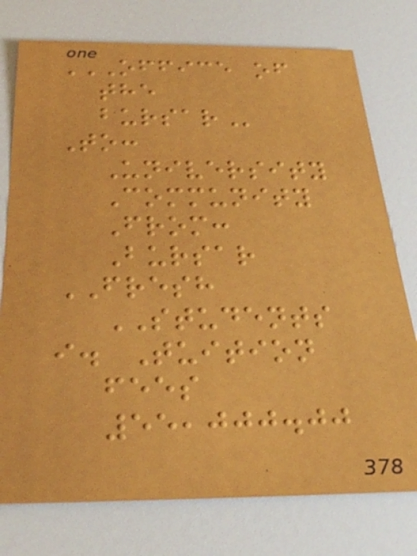OFFICE OF
THE
BURSAR
To:
University
Community
From:
Bursar
FRESH
STUDENTS
i. Tuition
fees
55,000.00
